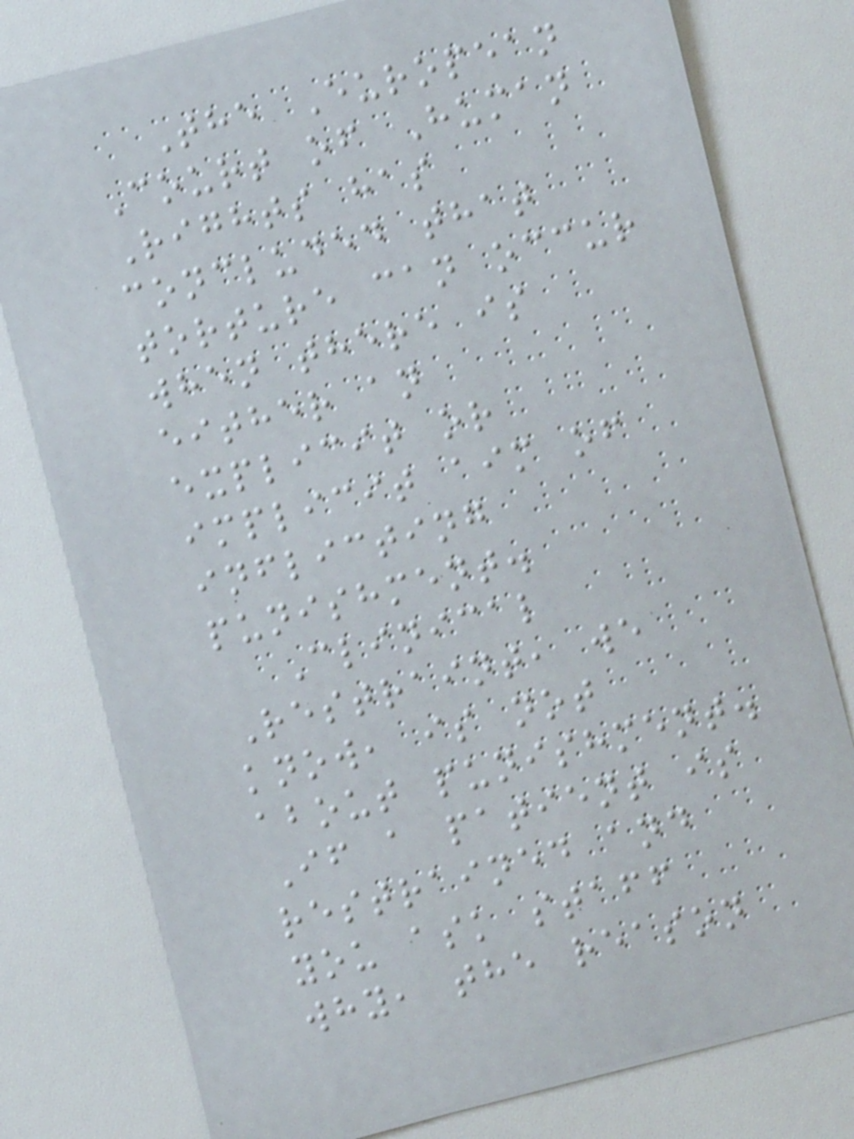The European
Court of Human
Rights has
concluded that
torture can occur
when there is
either an
explicit or
implicit aim of
inflicting
punishment.
Clinical
Restraint, we
know, is not
about punishment.
If a patient is
restrained and
you ask staff
why, the reason
